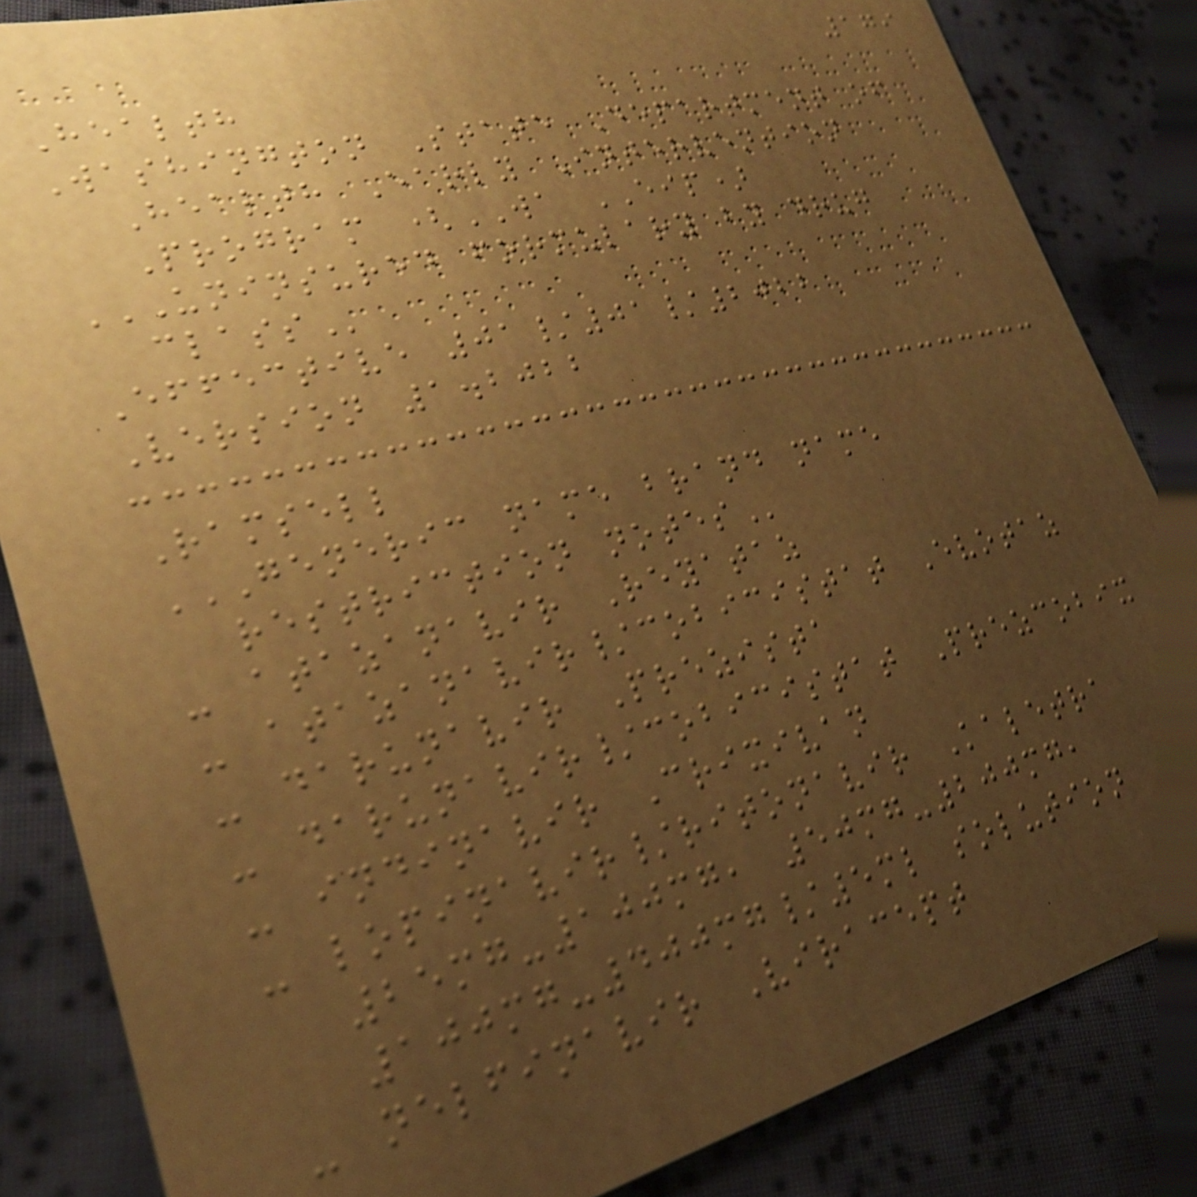179
Health
Washington State Department of
Health Early Intervention
Program (WA EIP)
UNINSURED FORMULARY BY DRUG
CLASS
Effective 01/01/2022
Version 1.2022
Ramsell
GENERIC NAME BRAND NAME
RESTRICTION NOTES
- atazanavir Reyataz
- atazanavir/cobicistat Evotaz
- darunavir Prezista
- darunavir/cobicistat Prezcobix
- indinavir Crixivan
- lopinavir/ritonavir Kaletra
25mg-100mg, 50mg-200mg,
100mg-400mg/5ml solution
- nelfinavir Viracept
